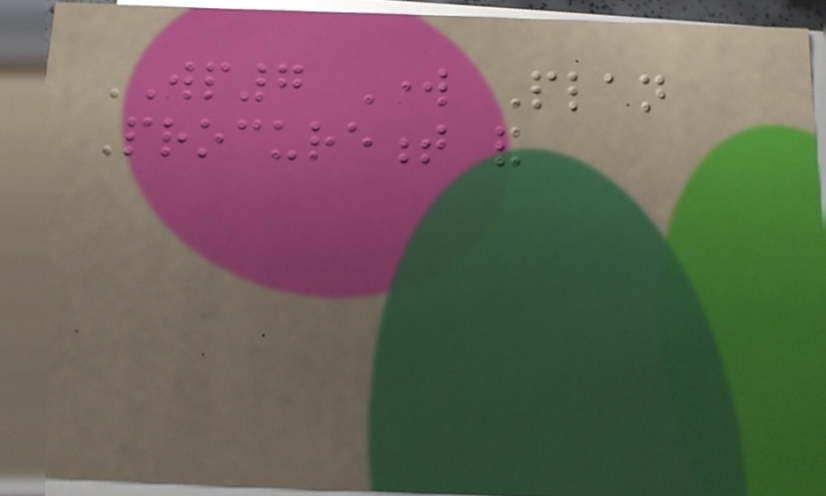WP7 Work Plan
Procurement and
